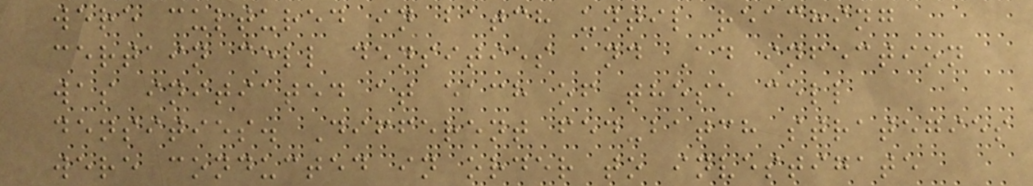were cultured in batch until reaching
certain cell densities and Ad infection
was initiated at each of these cell
densities. Different fed-batch strategies
were conducted in order to investigate
